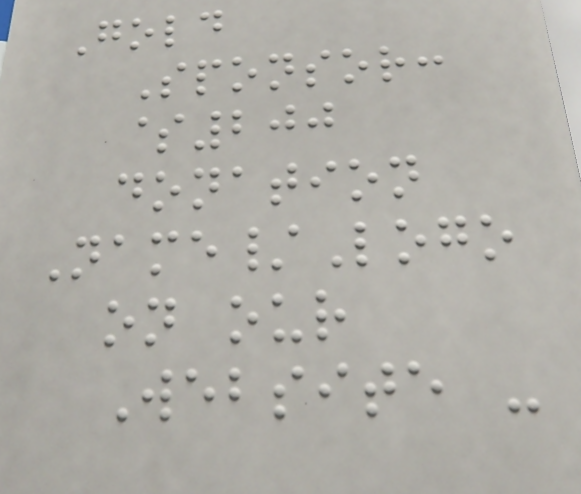Gold
Sponsor:
$200
donation
Name/Logo
on our
Website -
